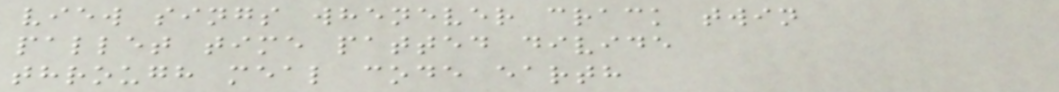view sings whenever crack twin
pallet time patted divide
through meal code earth
